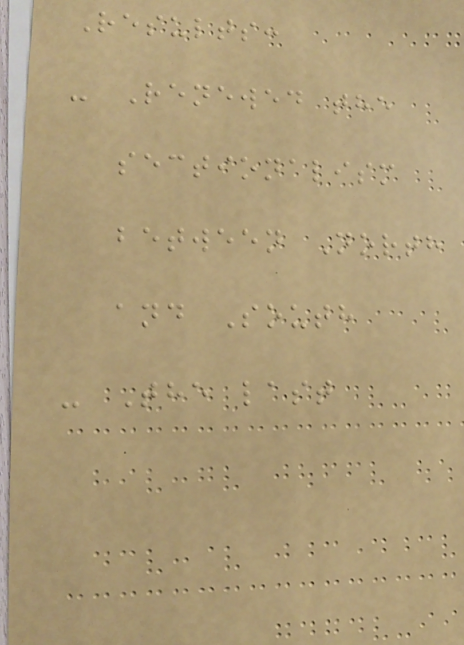Results:
- Renewed the
sectionalism
between North
and South
- The last
